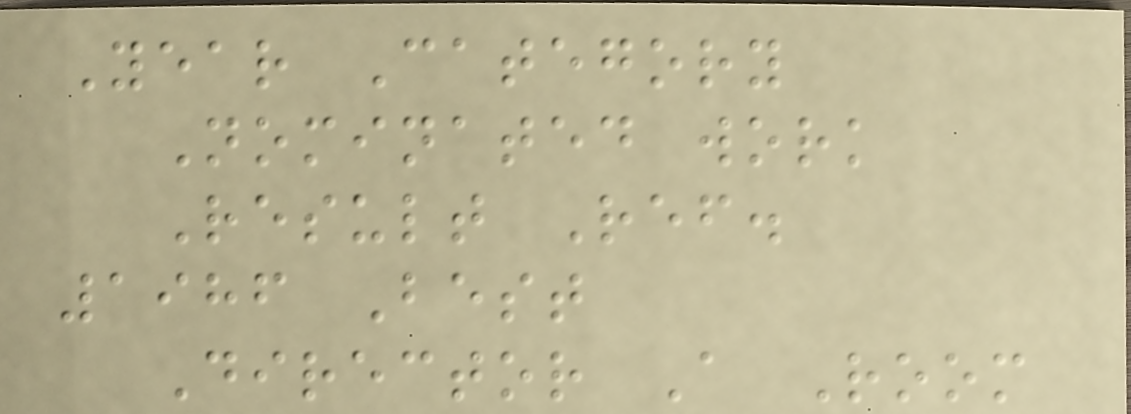Year Category
Nominated work
Result Ref.
1986 Best
Director A Room
